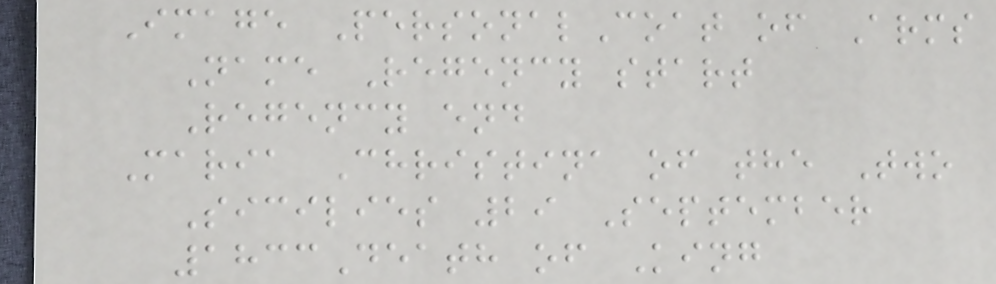Image PersonalCoat of Arms
Name Regency start
Regency end
Maria Christina of the Two
Sicilies 29 September
1833Death of King
